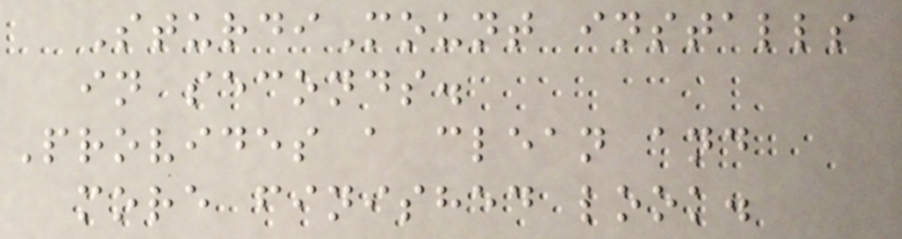SturdiMount installs
in seconds.
Provides a clean and
more finished look.
